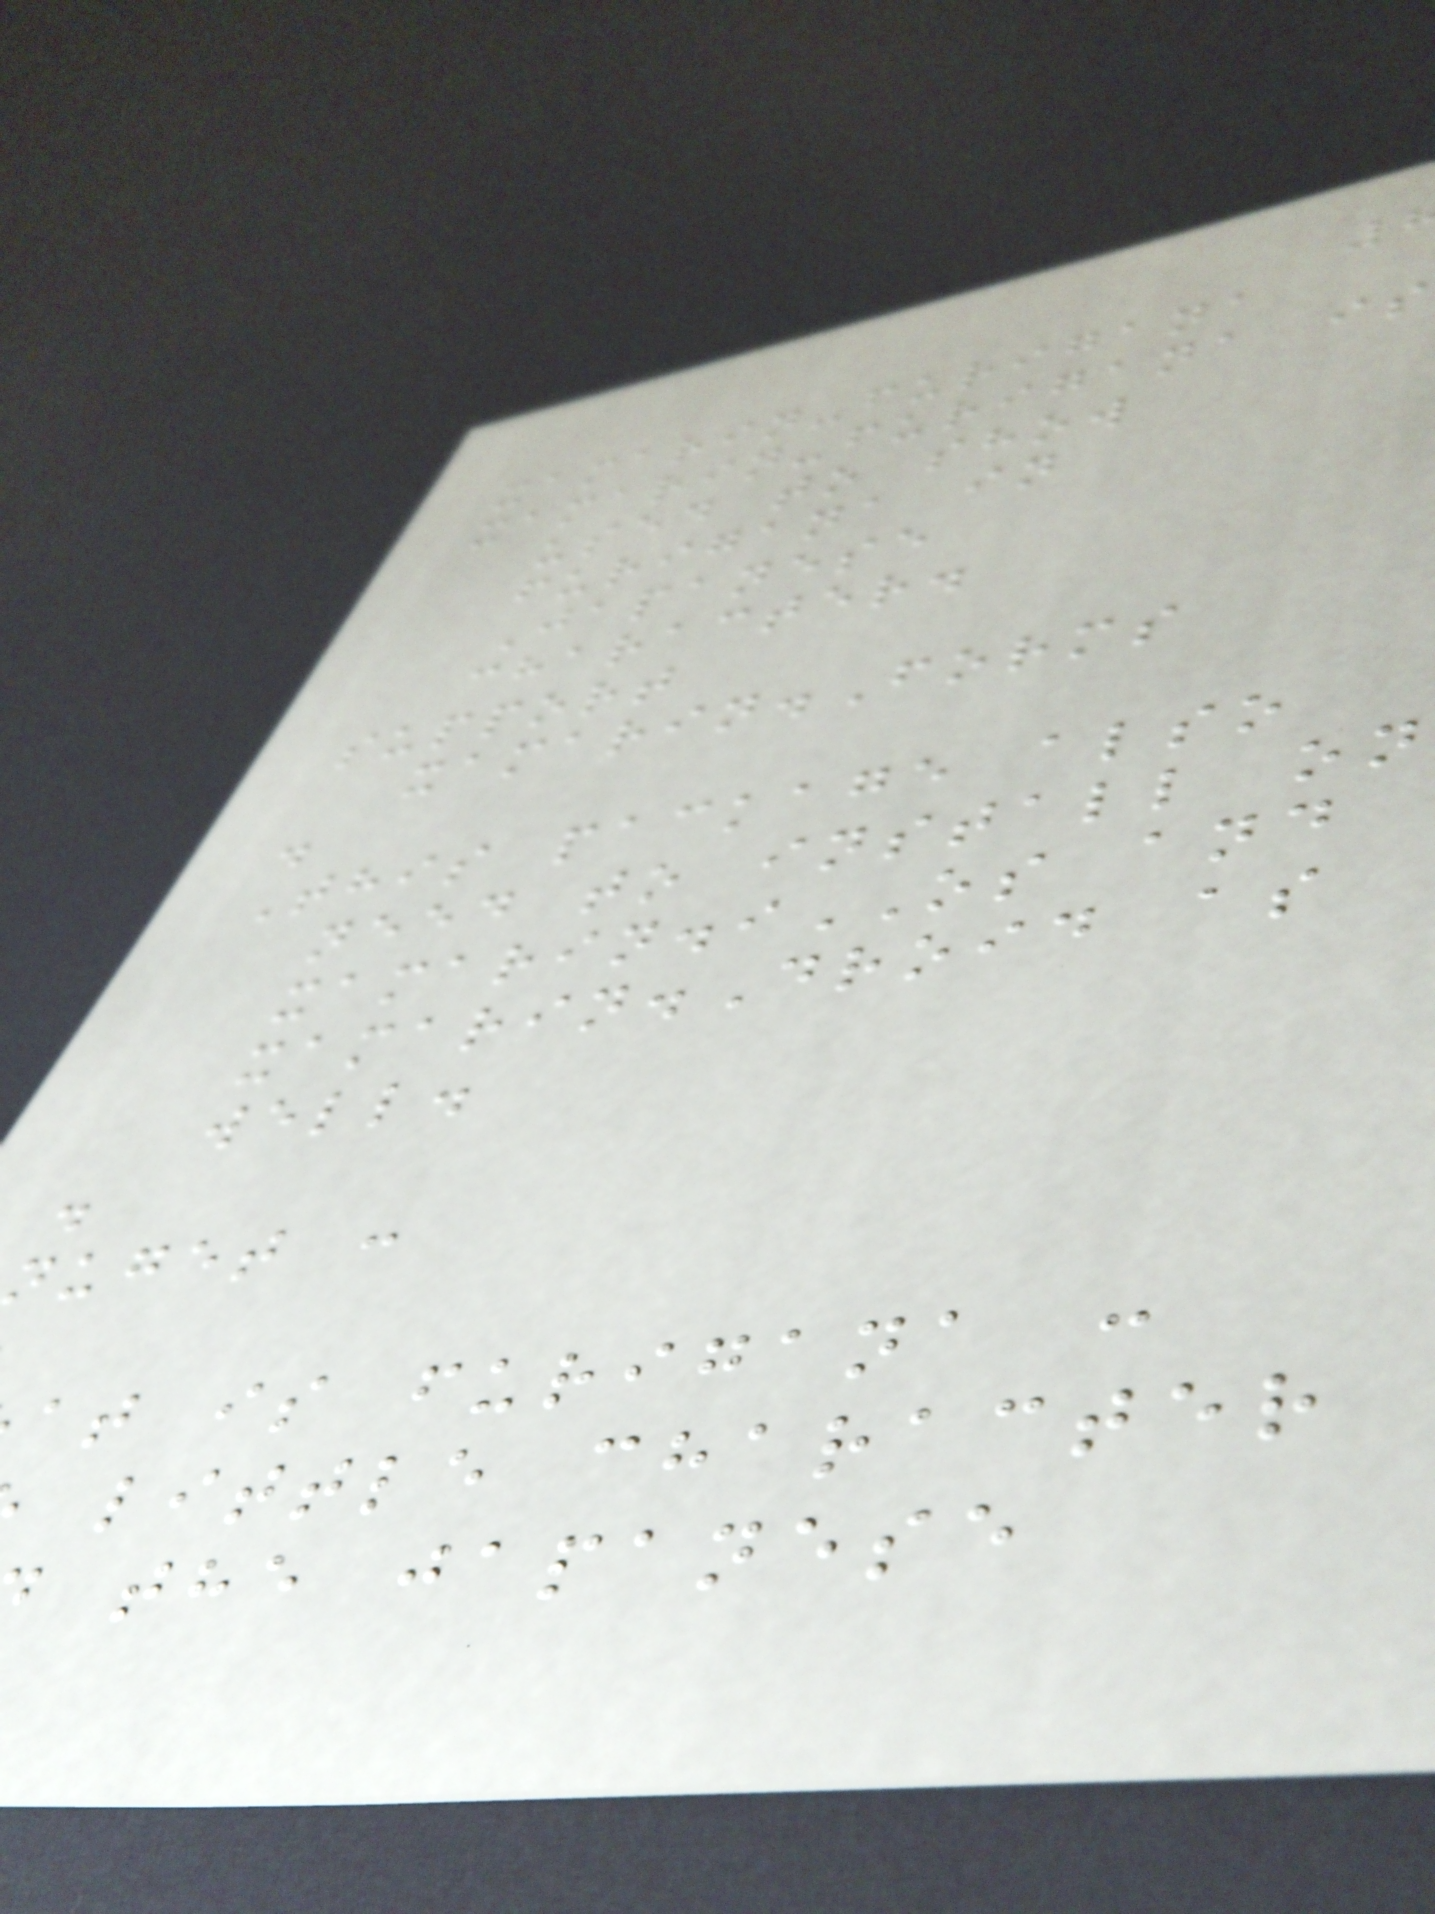xamarin-furigana
xamarin-furigana is
used to show
furigana in
Japanese
character.
support
xamarin.Forms
.
This package also
need to install on
xamarin.iOS and
xamarin.Droid as
well.
.
nuget :
at is furigana :
little character
the japanese
